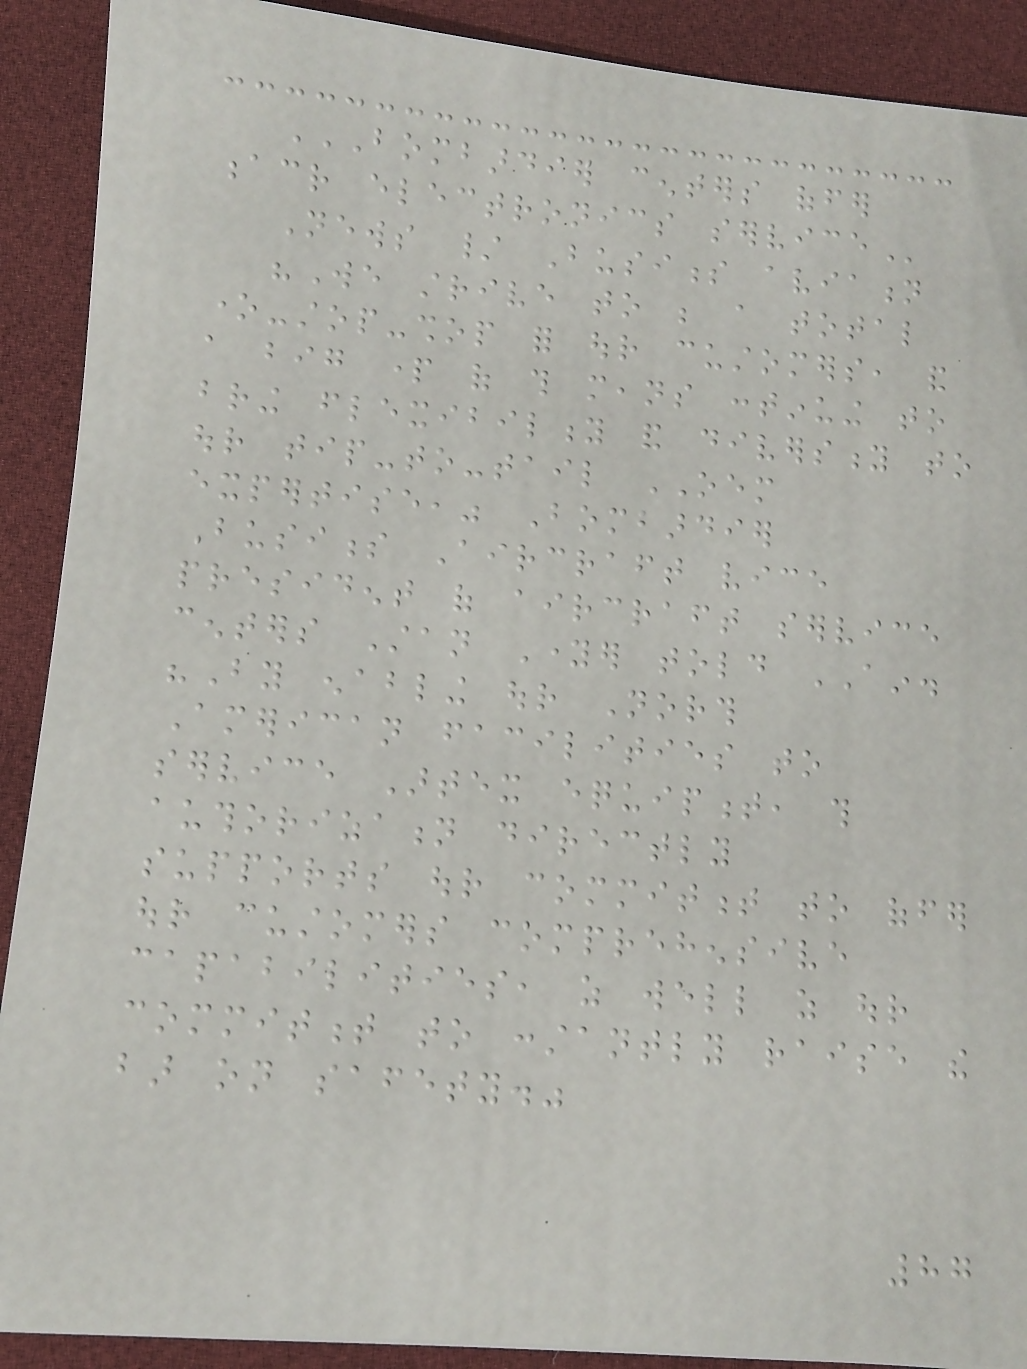BOMBARDIER CENTERS OFFER
ACR ELECTRONICS SERVICE
News / Business aviation
"We strive to be a total
one-stop-shop for our customers, and
a big part of this means continuing to
bring flexibility and diversity to
our tip-to-tail OEM
expertise," Bombardier
Business Aircraft vice
president of aircraft service
centers Stan Younger told AIN.
"By enabling our North
American facilities to
service Artex equipment, this
authorization directly
supports our commitment to offer
our customers comprehensive
capabilities, as well as our
commitment to constantly raise the
bar on safety."
87
